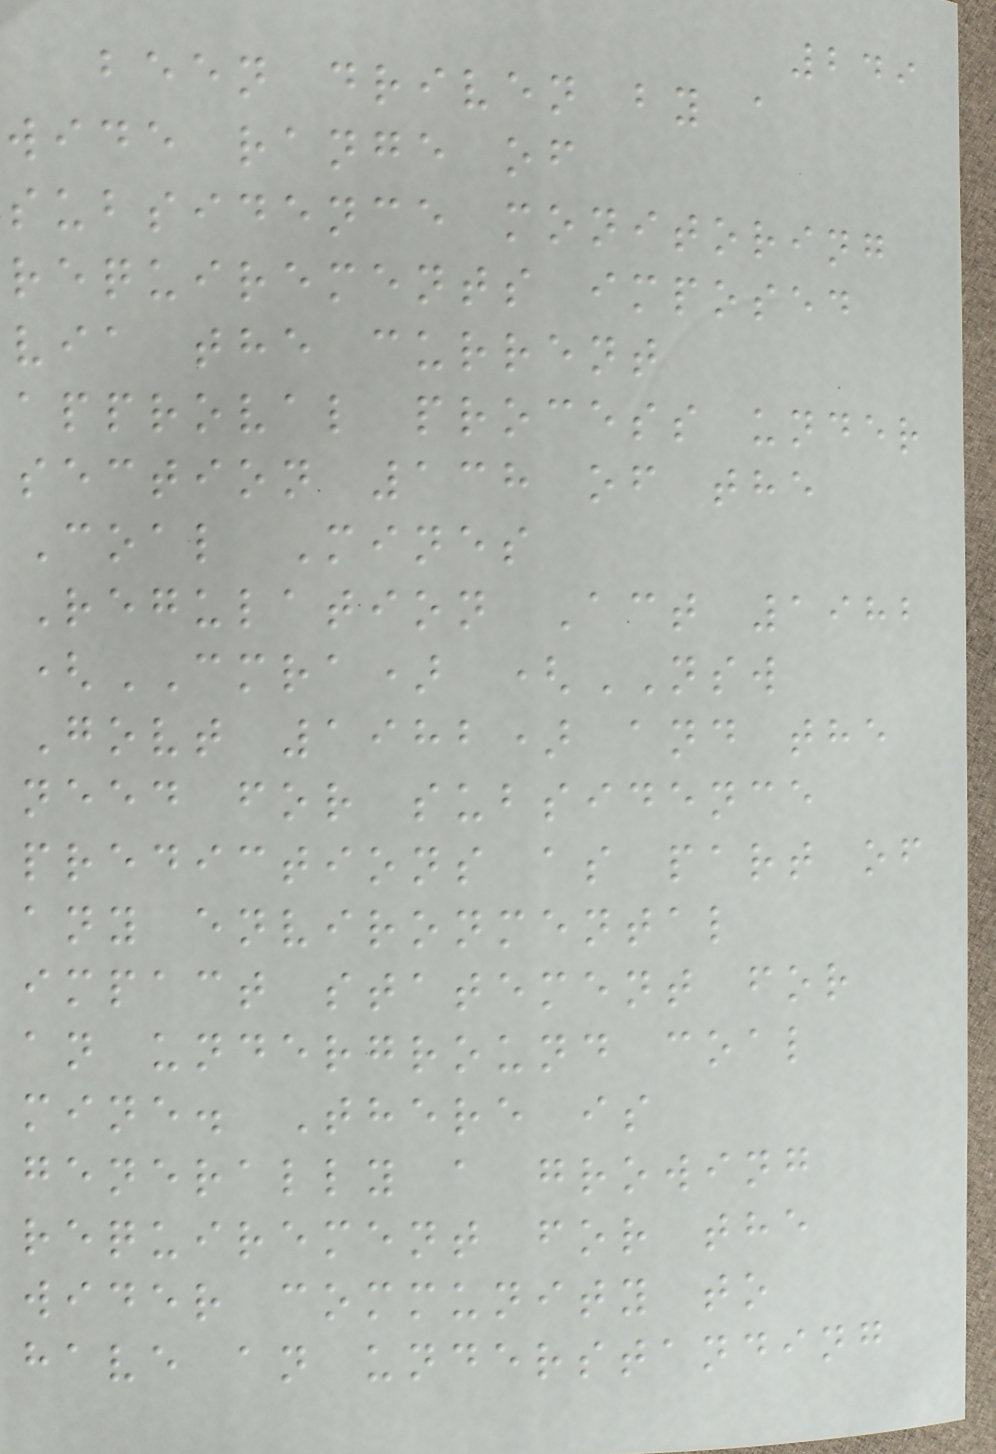249
been driven by a
wide range of
subsidence monitoring
requirements imposed
via the current
approval process under
section 138 of the
Coal Mines
Regulation Act 1982
(CMRA) (NSW
Govt 1982) and the
need for subsidence
predictions as part of
any environmental
impact statement for
an underground coal
mine. There is
generally a growing
requirement for the
wider community to
have an understanding
